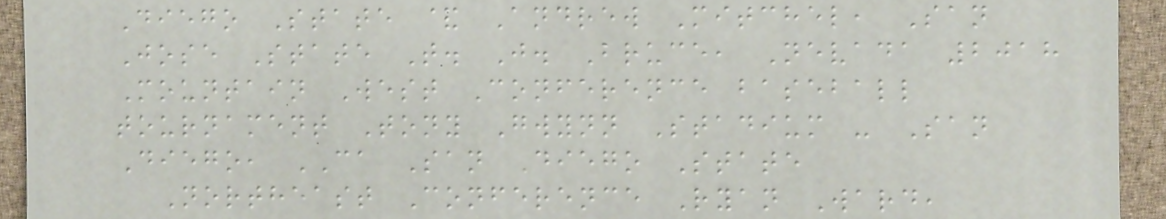Diego State & Andrew Mitchel, San
Jose State T. J. Bruce, Nevada 2018
Mountain West Conference baseball
tournament Tony Gwynn Stadium - San
Diego, CA San Diego State
Northeast Conference Ryan Ward,
